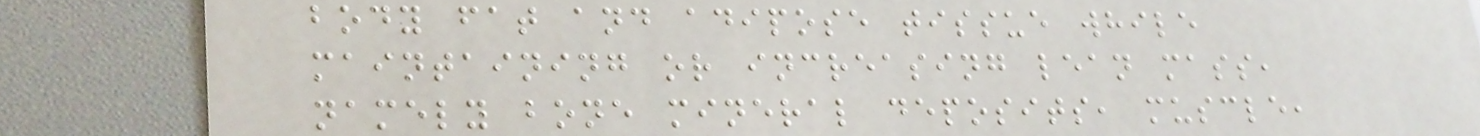body fat and adipose tissue while
maintaining or increasing lean mass,
namely bone mineral deposits, muscle,
